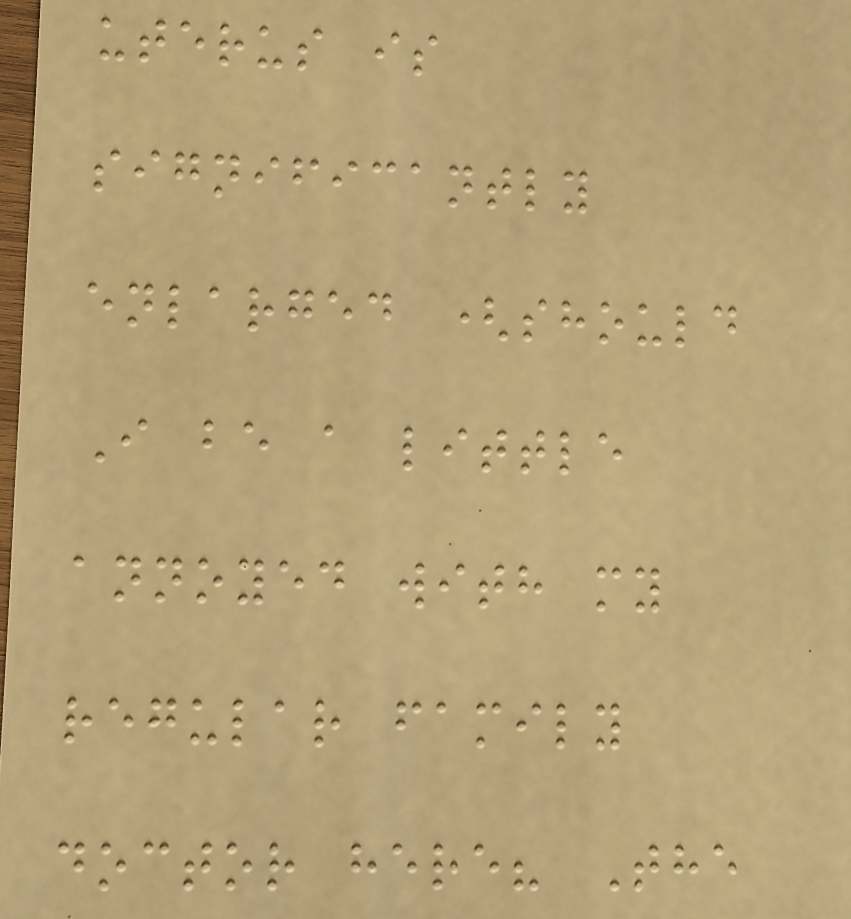uterus is
significantly
enlarged (should
I be a little
annoyed with my
regular family
doctor here? The
